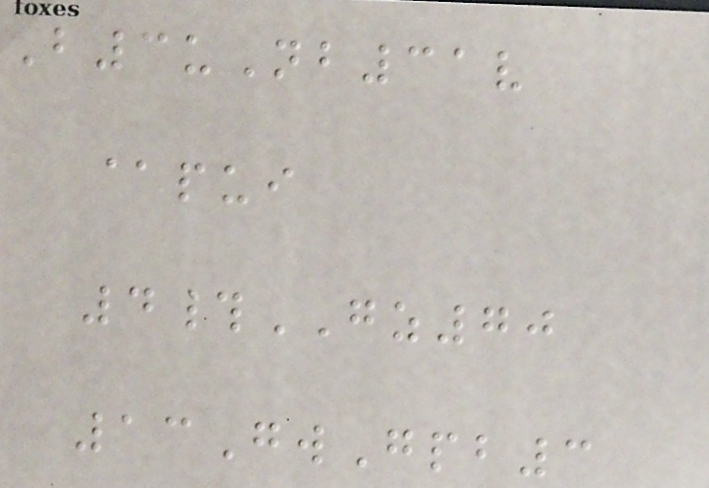B3uNb31v
@pui
4#GZ70
13GwGpb3
